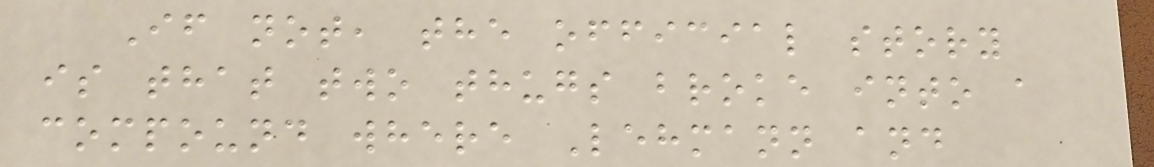If not, the official story
is that two thugs broke into a
compound where Lehmann and
